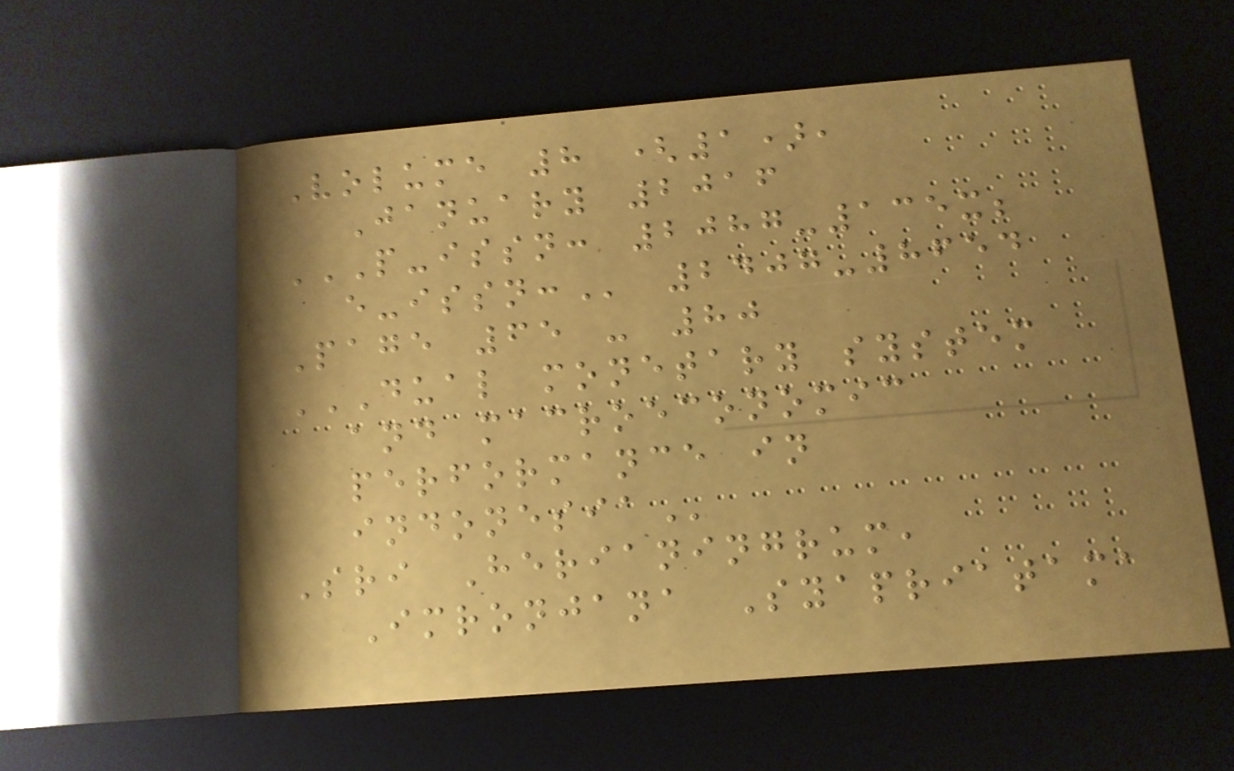Volume 8 (1),
January 2016
P-ISSN: 2087-135X;
E-ISSN: 2407-8654
Page 65 - 80
DUAL MONETARY SYSTEM
AND MACROECONOMIC
PERFORMANCE IN
INDONESIA
Sri Herianingrum,
Imronjana Syapriatama
